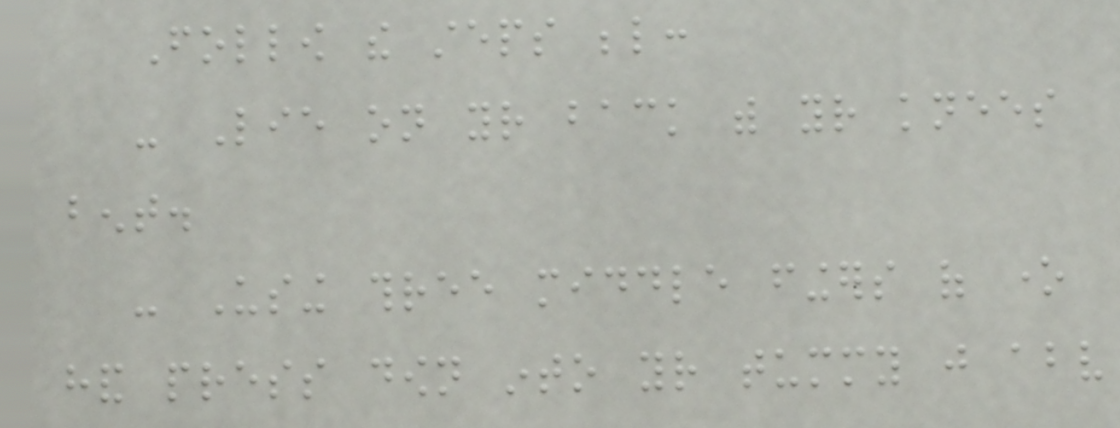Follow the steps below:
- Lie on your back with your knees
bent.
- Using three middle fingers of one
hand press down into your tummy just above
